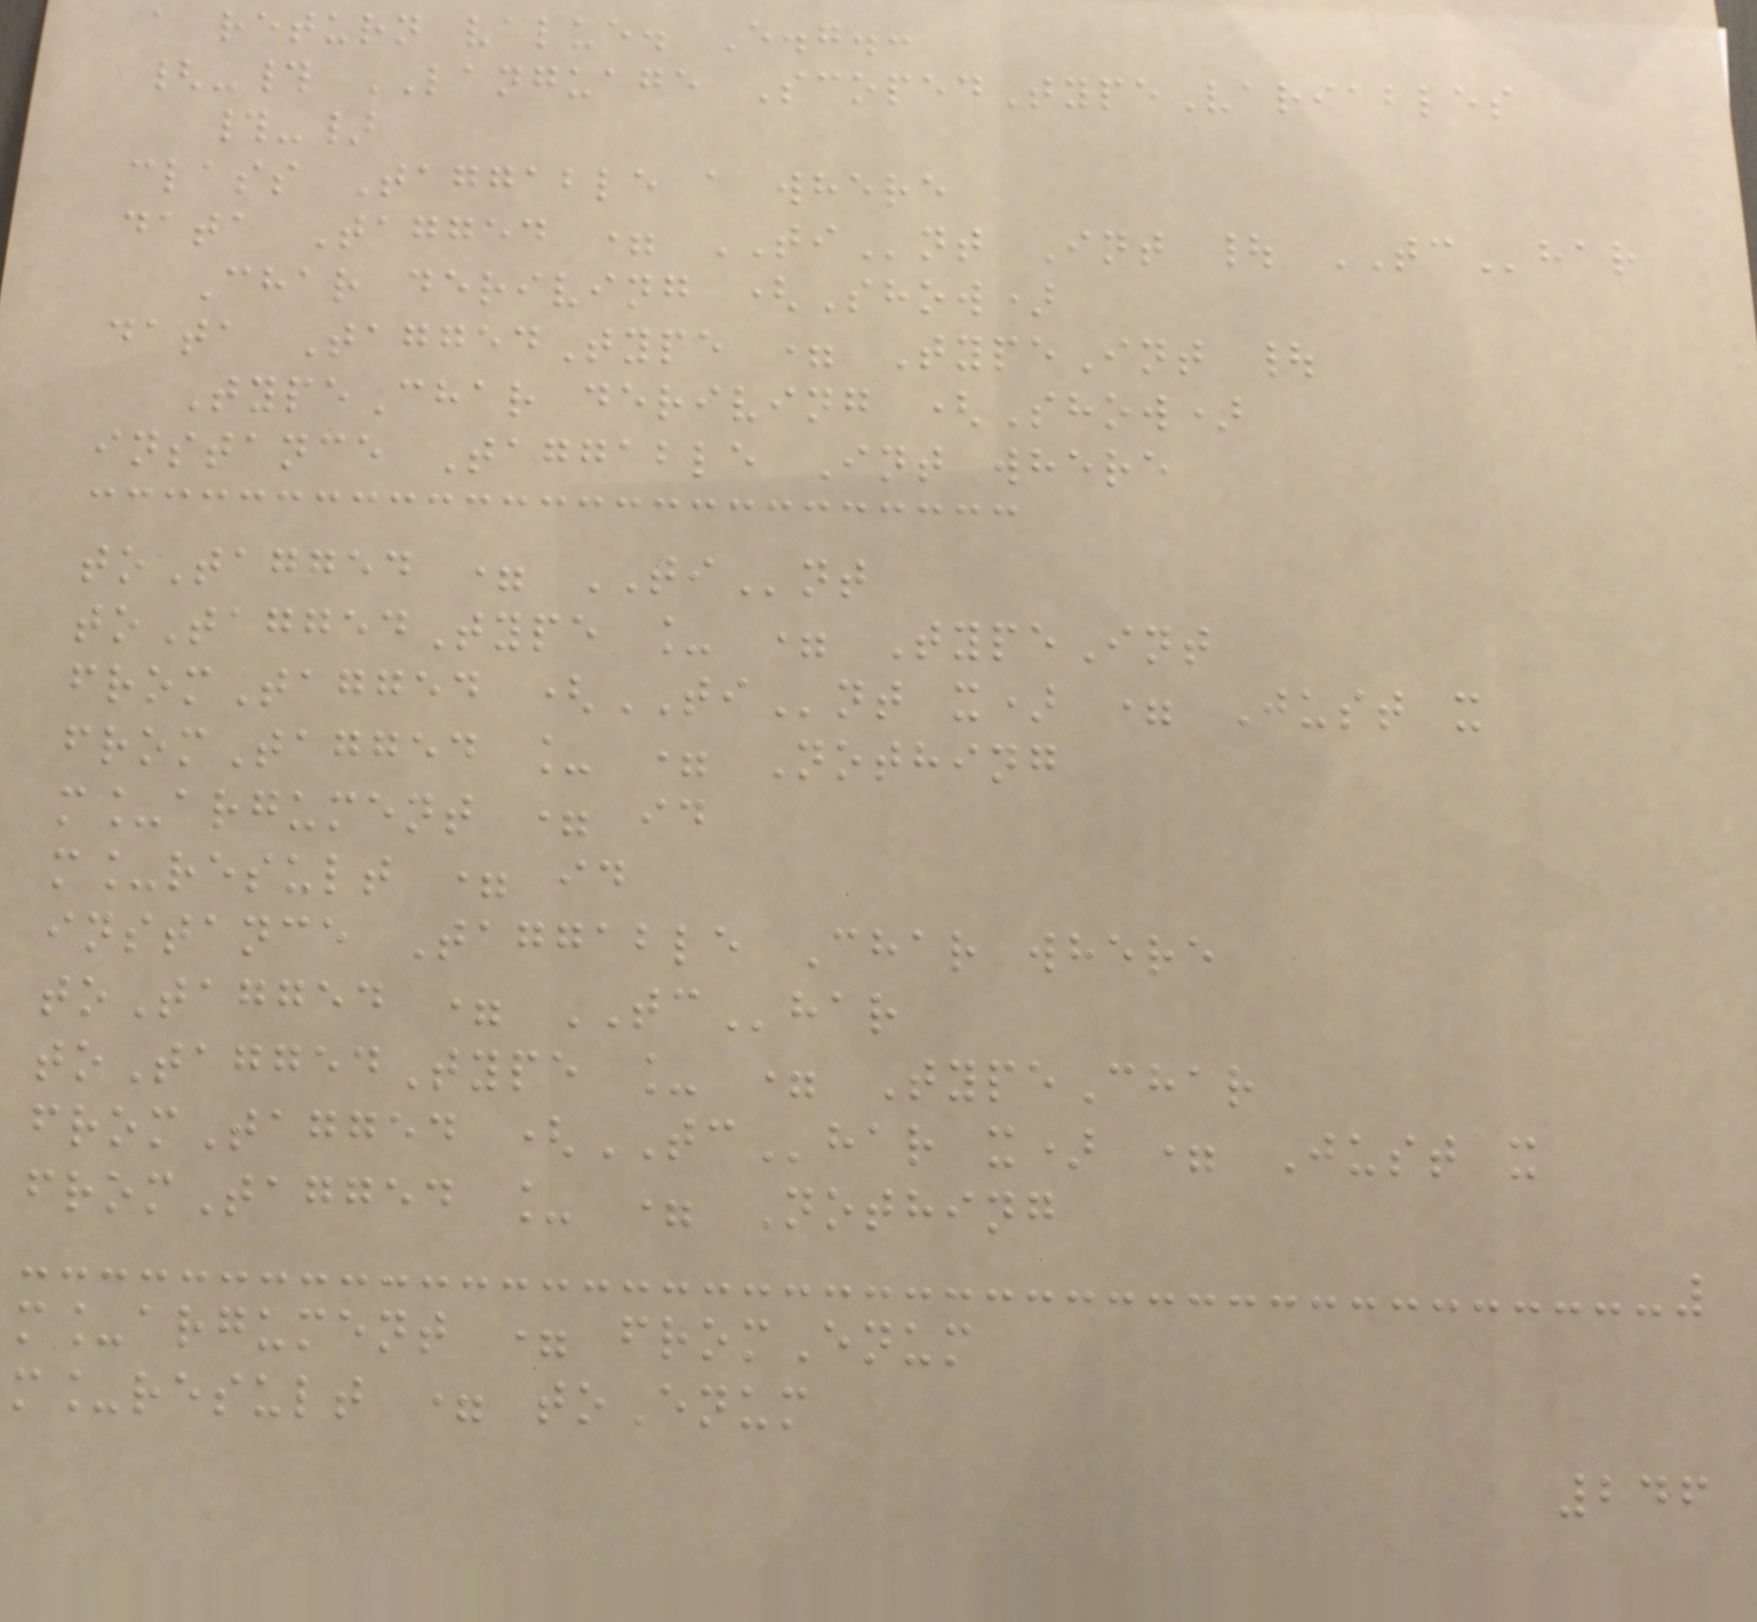a return value. E.g.:
{-# LANGUAGE ScopedTypeVariables
#-}
class Taggable a where
data Tagged = TInt Int | TChar
Char deriving (Show)
data TaggedType = TypeInt |
TypeChar deriving (Show)
instance Taggable Int where
toTagged = TInt
toTaggedType _ = TypeInt
fromTagged (TInt x) = Just x
fromTagged _ = Nothing
m_argument = id
m_result = id
instance Taggable Char where
toTagged = TChar
toTaggedType _ = TypeChar
fromTagged (TChar x) = Just x
fromTagged _ = Nothing
m_argument = fromEnum
m_result = toEnum
246
